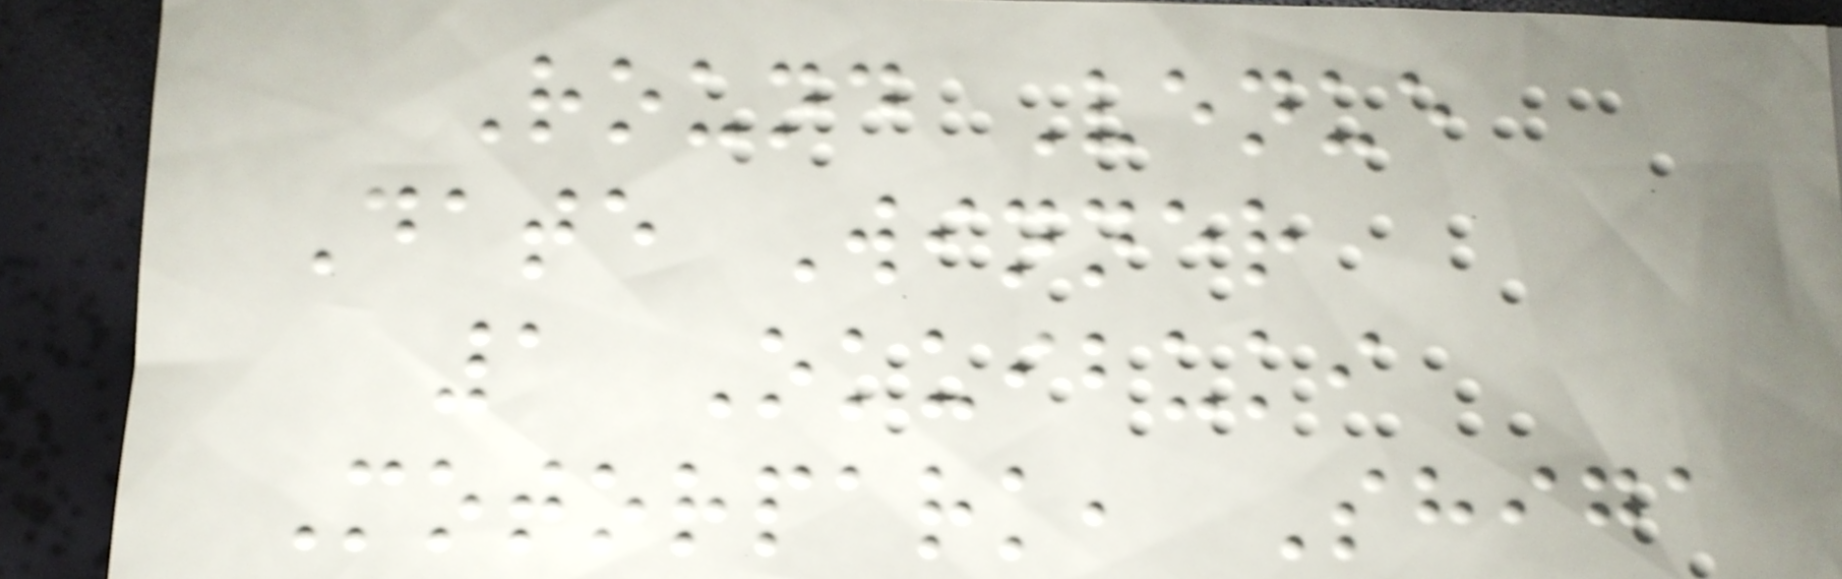Round Venue
Date Winner
1 Okuibuki
Motorpark, Shiga
